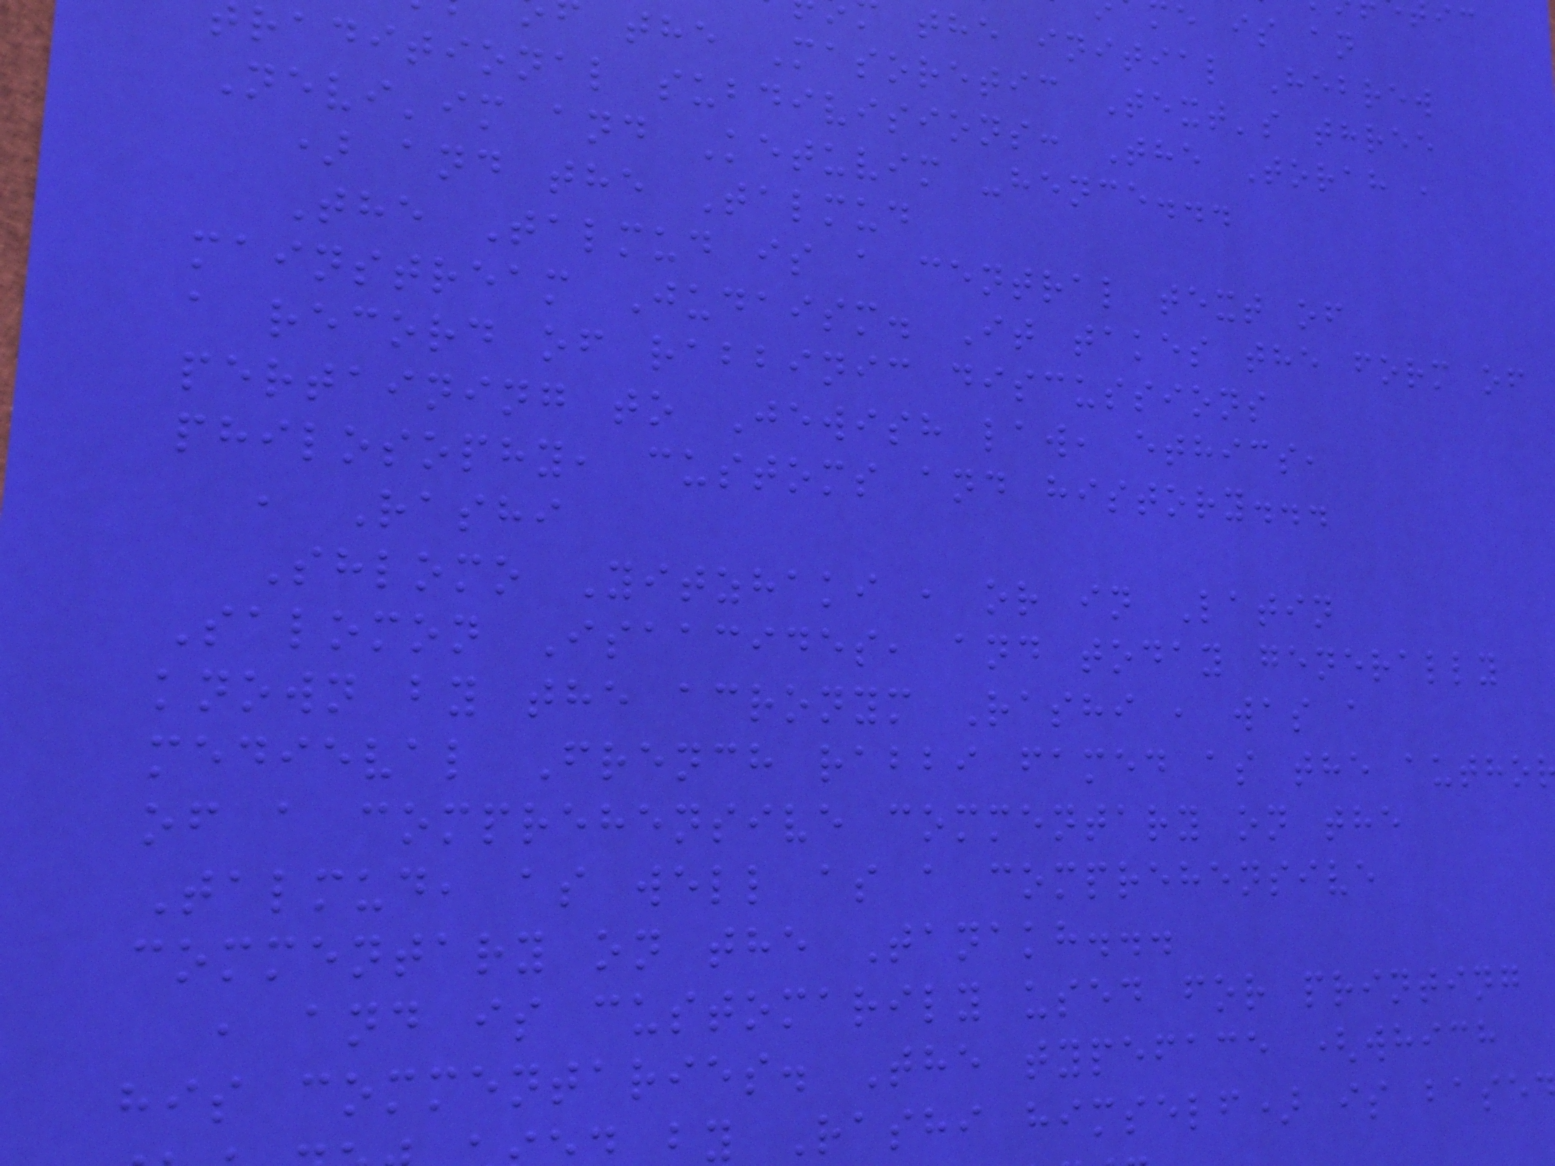the initial Hebrew
the Masoretic Text's three
raditional subdivisions: The Torah ,
Nevi'im and Ketuvim -hence...
) and the Talmud
The Talmud is a central text of
mainstream Judaism. It takes the form of
a record of rabbinic discussions
pertaining to Jewish law, ethics,
philosophy, customs and history...
, Rashi
Shlomo Yitzhaki , or in Latin
Salomon Isaacides, and today generally
known by the acronym Rashi , was a
medieval French rabbi famed as the autho
of a comprehensive commentary on the
Talmud, as well as a comprehensive
commentary on the Tanakh...
, and is customarily used for printing
his commentaries. The typeface (which
by Rashi himself) is base
